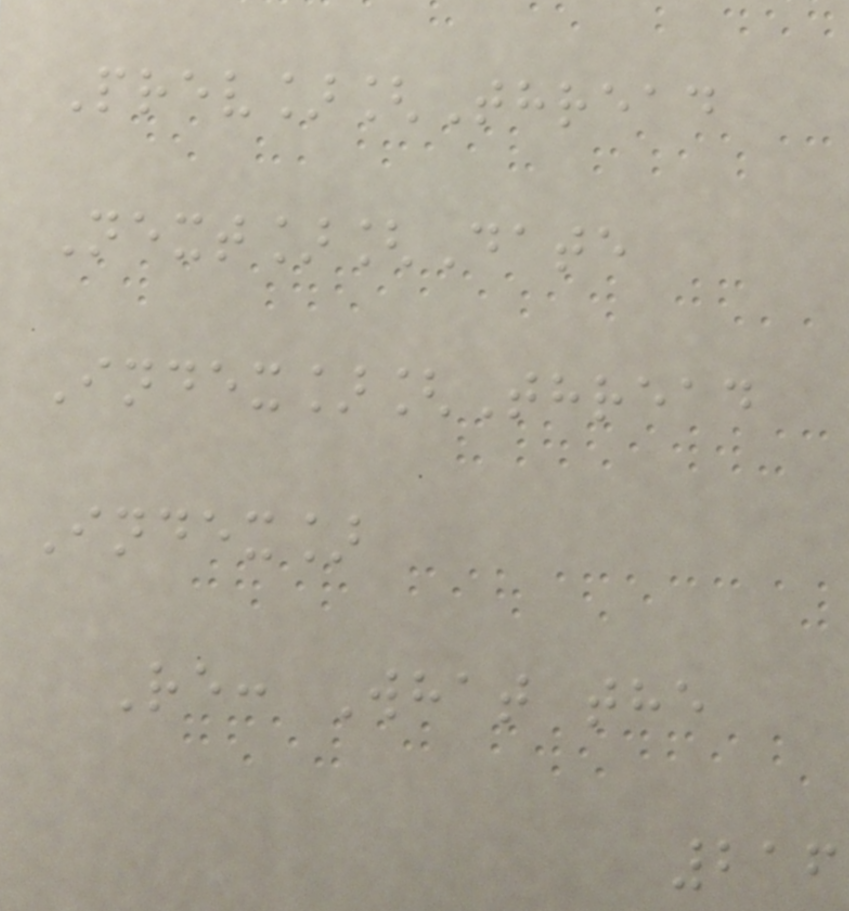Prev][Thread
Next][Date
Index][Thread
Index]
Re: What the
216
